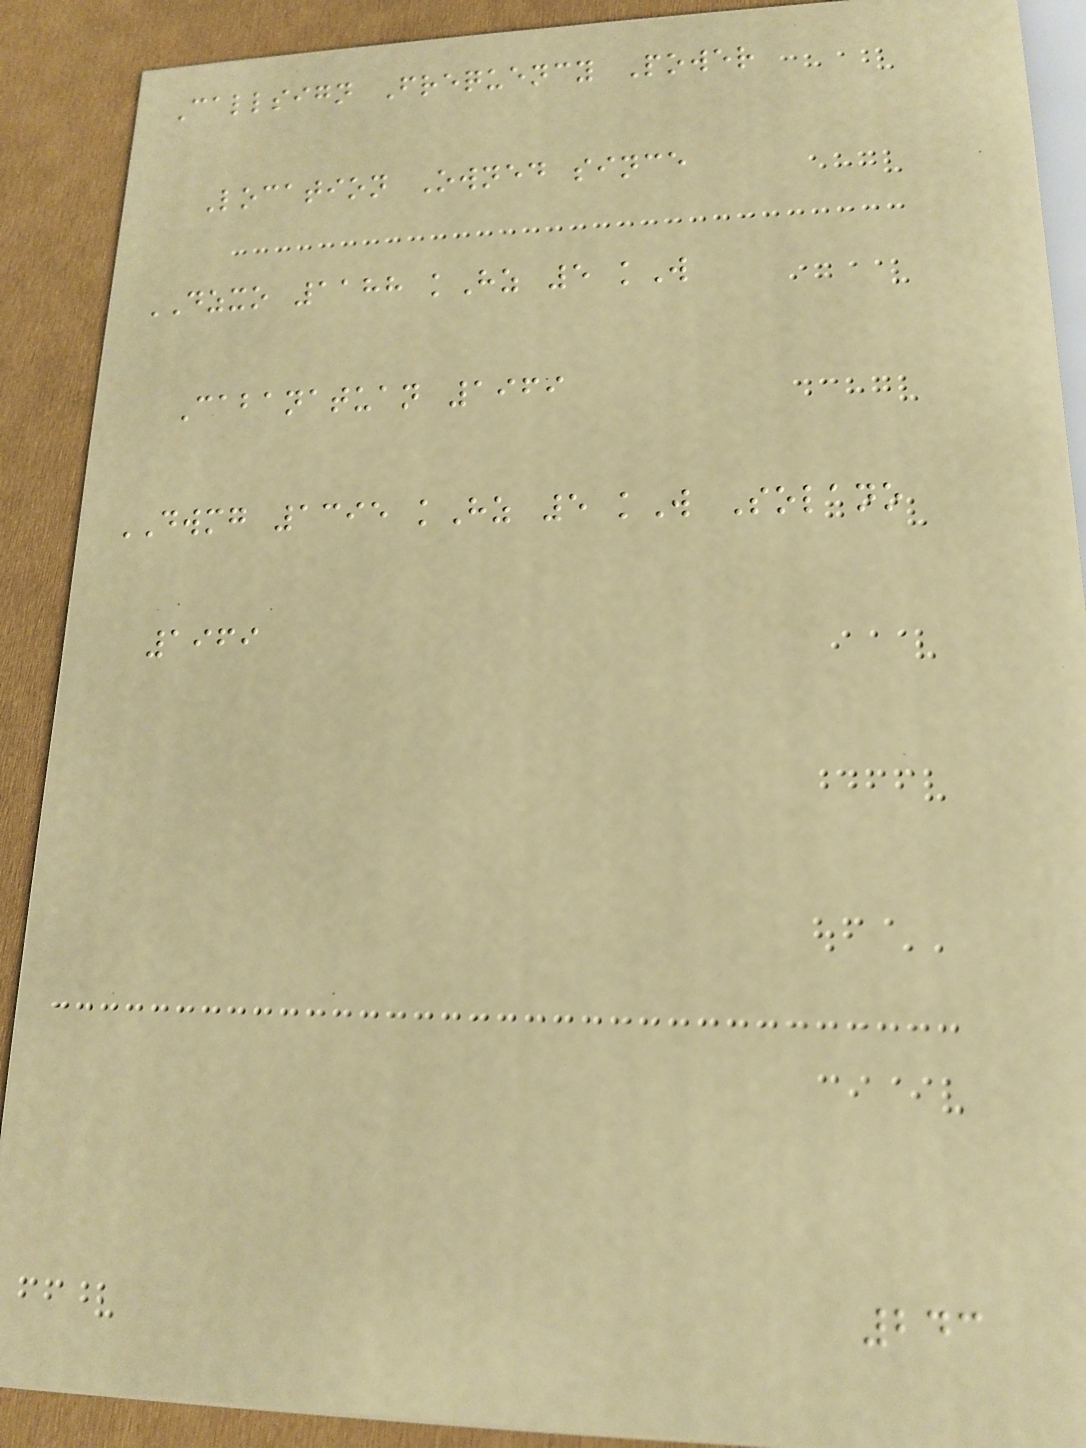Callsign Frequency Power
Location Owned since
DZXO 1188 kHz 5 kW
Cabanatuan 1969
DWMG 1395 kHz 5 kW Solano
1969
243
